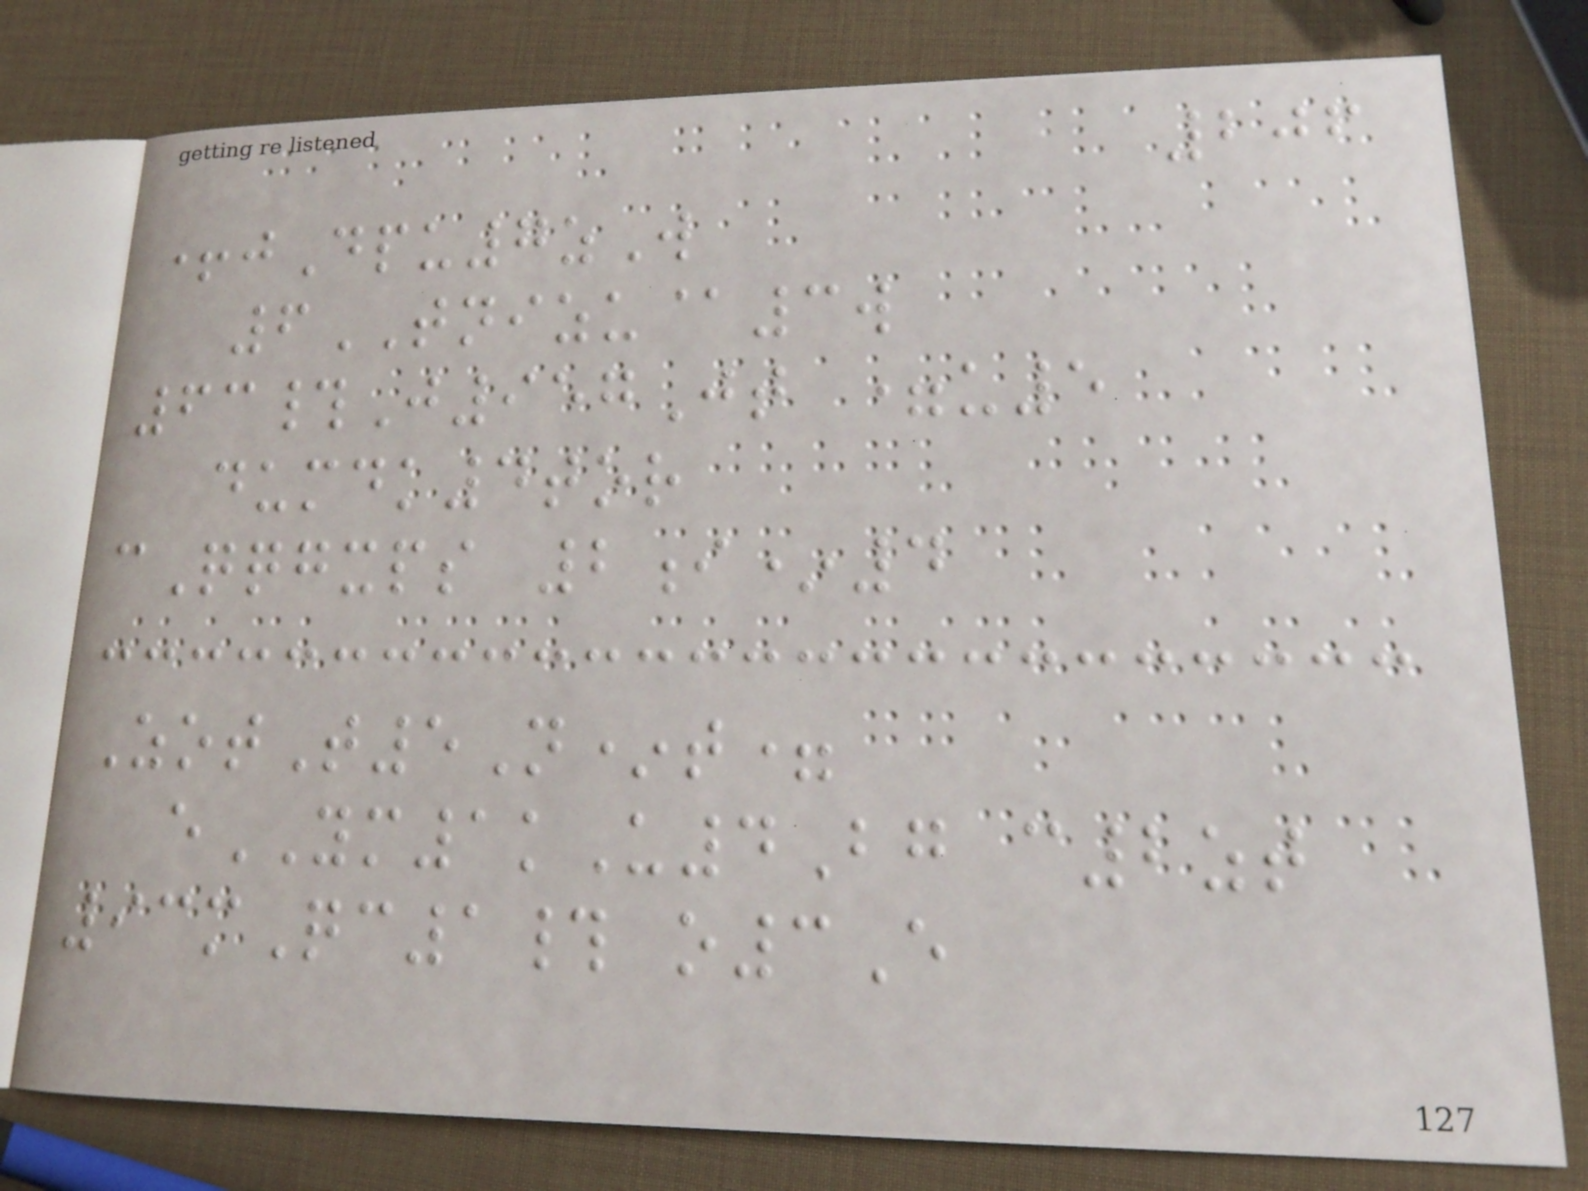206
+jDpu7zW
6TNIZU@3w
63#J957Jt =u5
dumdk4tor
cQqgxps 2i*4
ZotT5N*t=
eYM1kU4Bg c2zt
93mQc1# o3E
